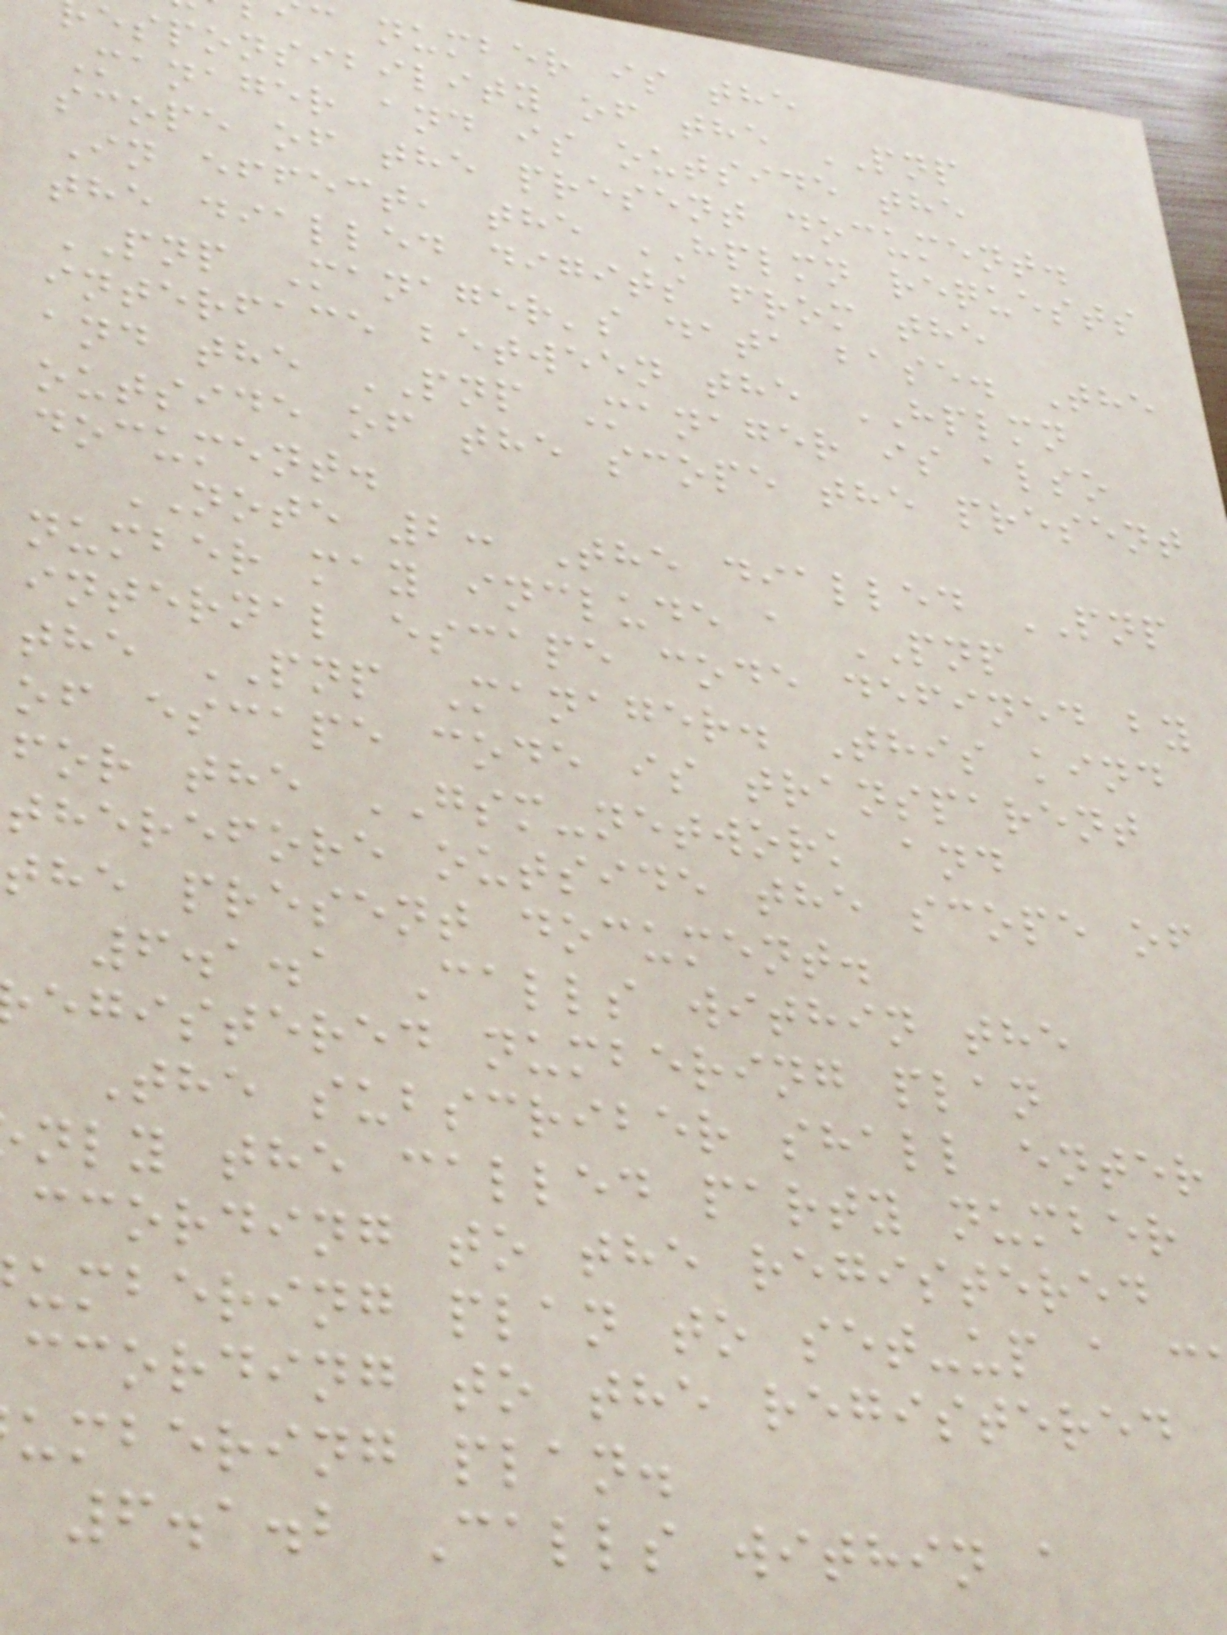c number is the
esponsibility of the PNP
Manager and is outside the
scope of the present document.
In effect, the HPLMN requests
the dialled digits from the
PNP Manager's data base. The
interface between the HPLMN
and the PNP Manager is also
outside of the scope the present
document.
NOTE 2: The dialled PNP
number may include a PNP
internal escape code defined by
the PNP Manager. This kind
of escape code is transparent
for the GSM-network and
therefore outside the scope of
the present document.
6.1.1 Calls within the
egistered numbering plan
The subscriber shall enter
nly the called party number
ccording to the registered
umbering plan to set-up a c
ccording to the registered
umbering plan.
6.1.2 Calls within a
